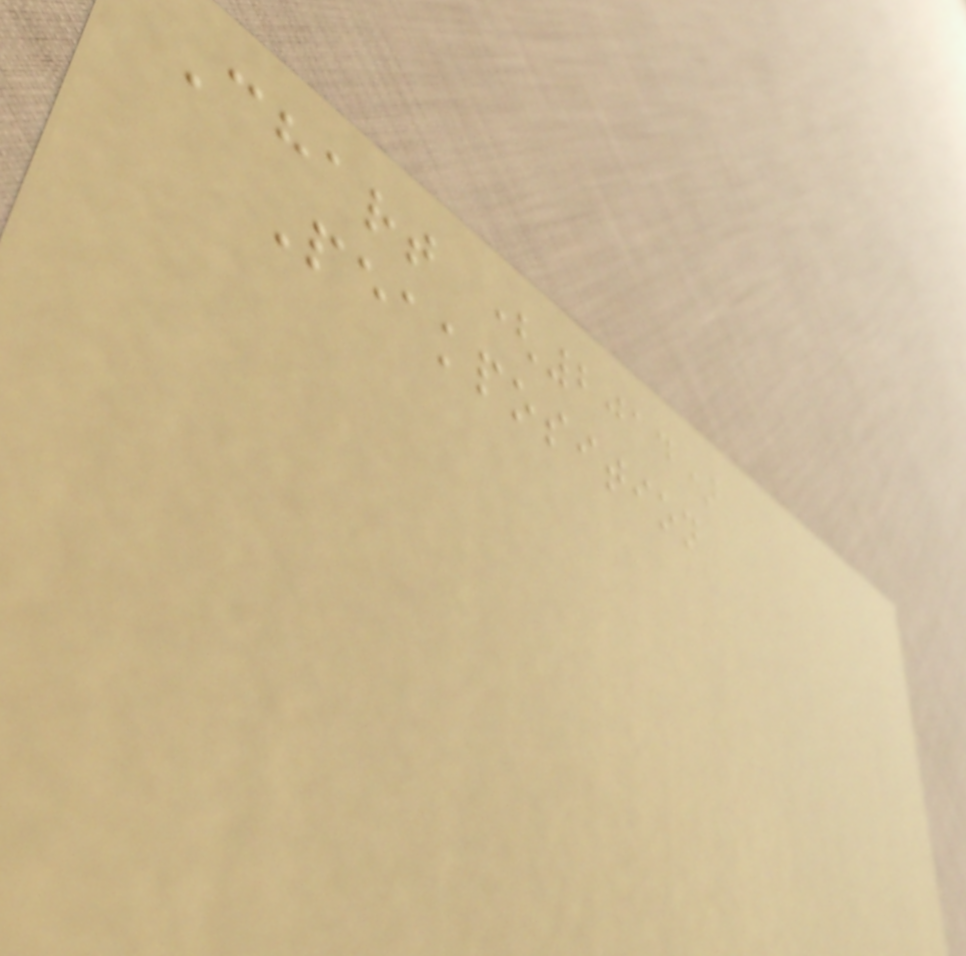Chart (2014)
Peakposition
